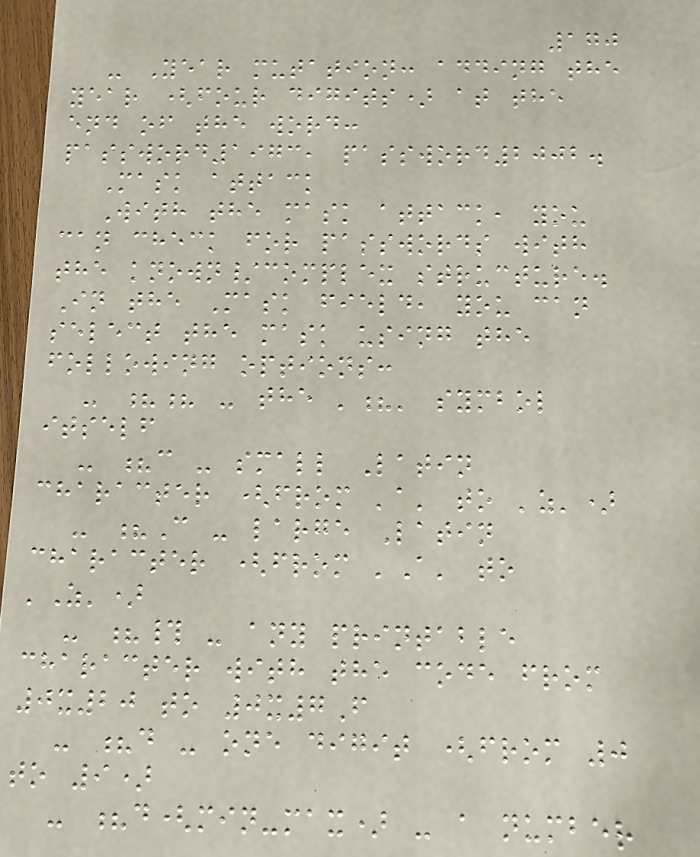170
- Year mutation: adding the
year (four digits) at the
end of the word:
password1973, password2002.
Mask attack
With the mask attack, you
can check for passwords with
the known/complex structure.
In the Mask field, you can
select the mask using the
following options:
- ?? - the '?' symbol
itself
- ?c - small Latin
character (from 'a' to 'z')
- ?C - large Latin
character (from 'A' to
'Z')
- ?# - any printable
character with the code from
0x20 to 0x7F
- ?d - one digit (from 0
to 9)
- ?d(min-max) - a number
